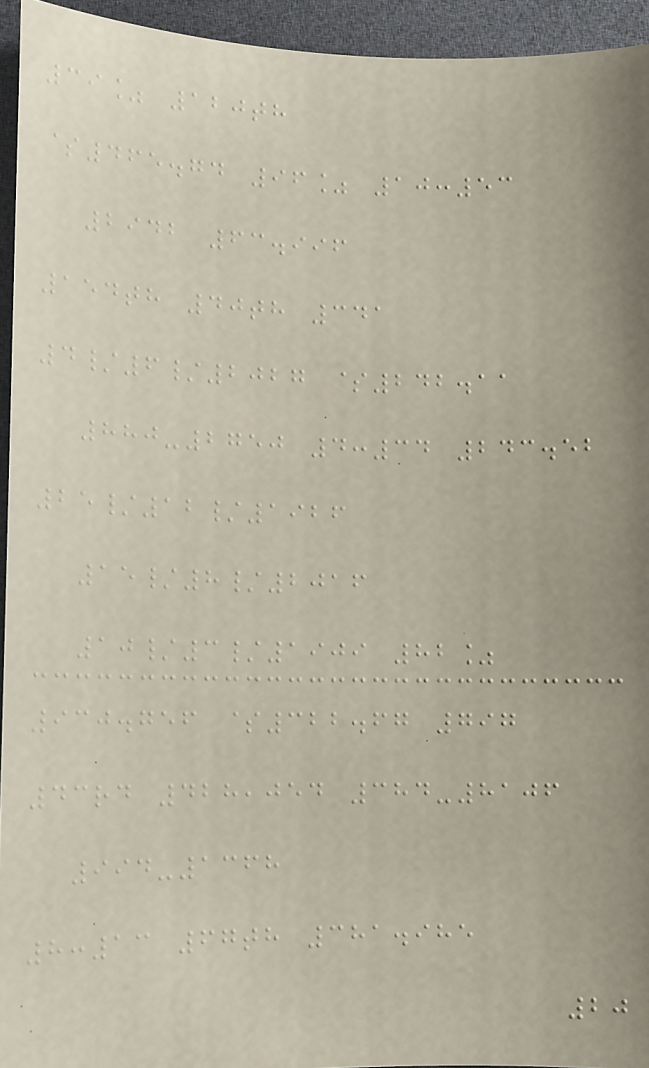39% 120th
$465.74 96% 10:53
2942 63.996
154th 40th 341
4/6/2027 $242.11
880-2750 4:34 243.52
25/12/1926
15/8/2016
10/3/1909 82%
930.756 $322.67 797
43rd 428,054 384-8106
994-1368
8:13 67th 381.985
20
